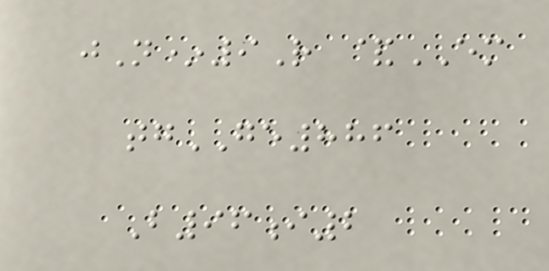jN*9R &EM
tgGE886
B96i2
